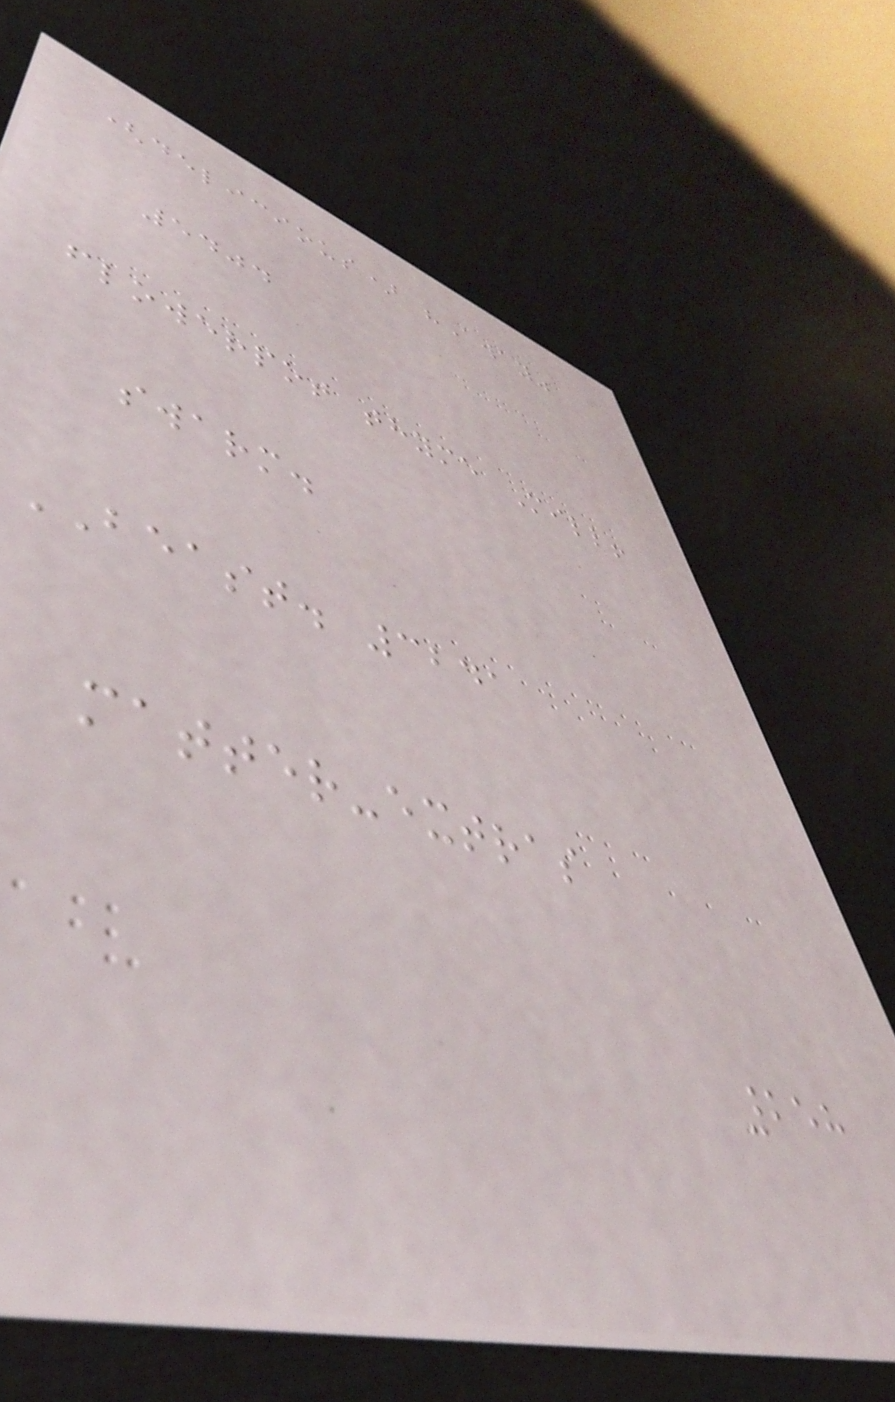(delicious) "Away"
5404
flowerpot thyme Mill!
swarm.
BEAST. 3241
matter-extras
258
